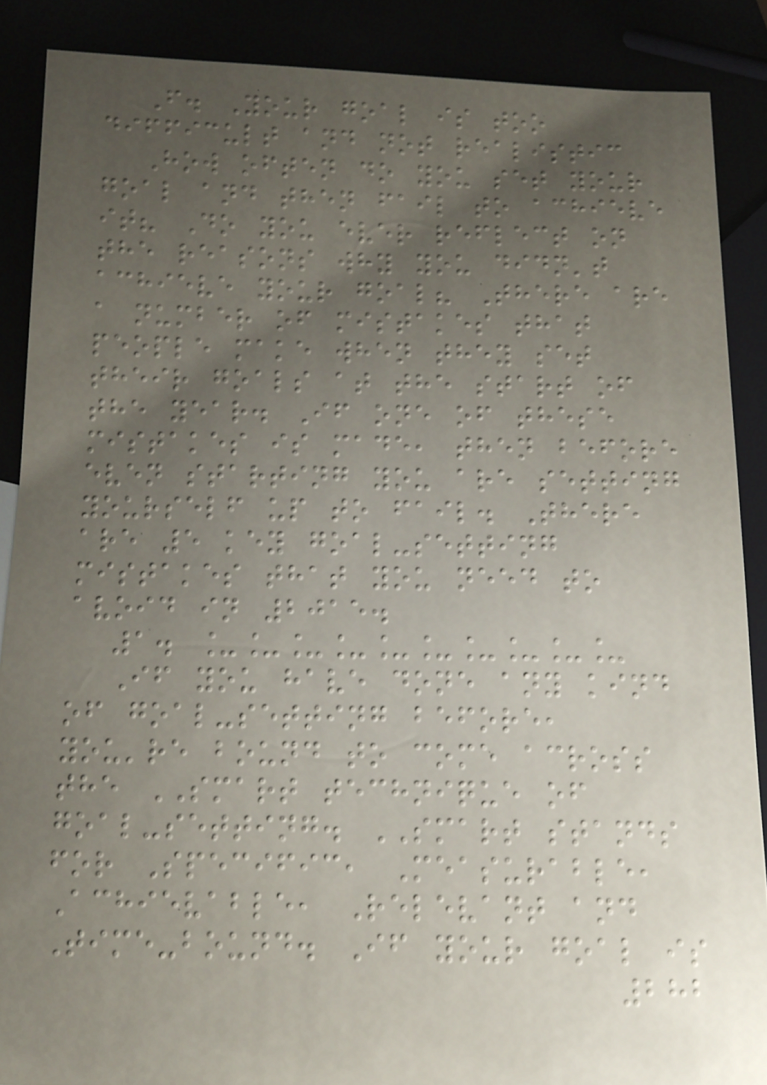F. Your goal is too
difficult and not realistic
How often do you set your
goal and then fail to achieve
it? Do you ever reflect on
the reasons why you didn't
achieve your goal? There are
a number of mistakes that
people make when they set
their goals at the start of
the year. If one of these
mistakes is made, then before
even starting you are setting
yourself up to fail. There
are 5 key goal-setting
mistakes that you need to
avoid in 2015.
1. __________
If you have done any kind
of goal-setting before,
you're bound to come across
the SMART technique of
goal-setting. SMART stands
for Specific, Measurable,
Achievable, Relevant and
Time-bound. If your goal is
282
